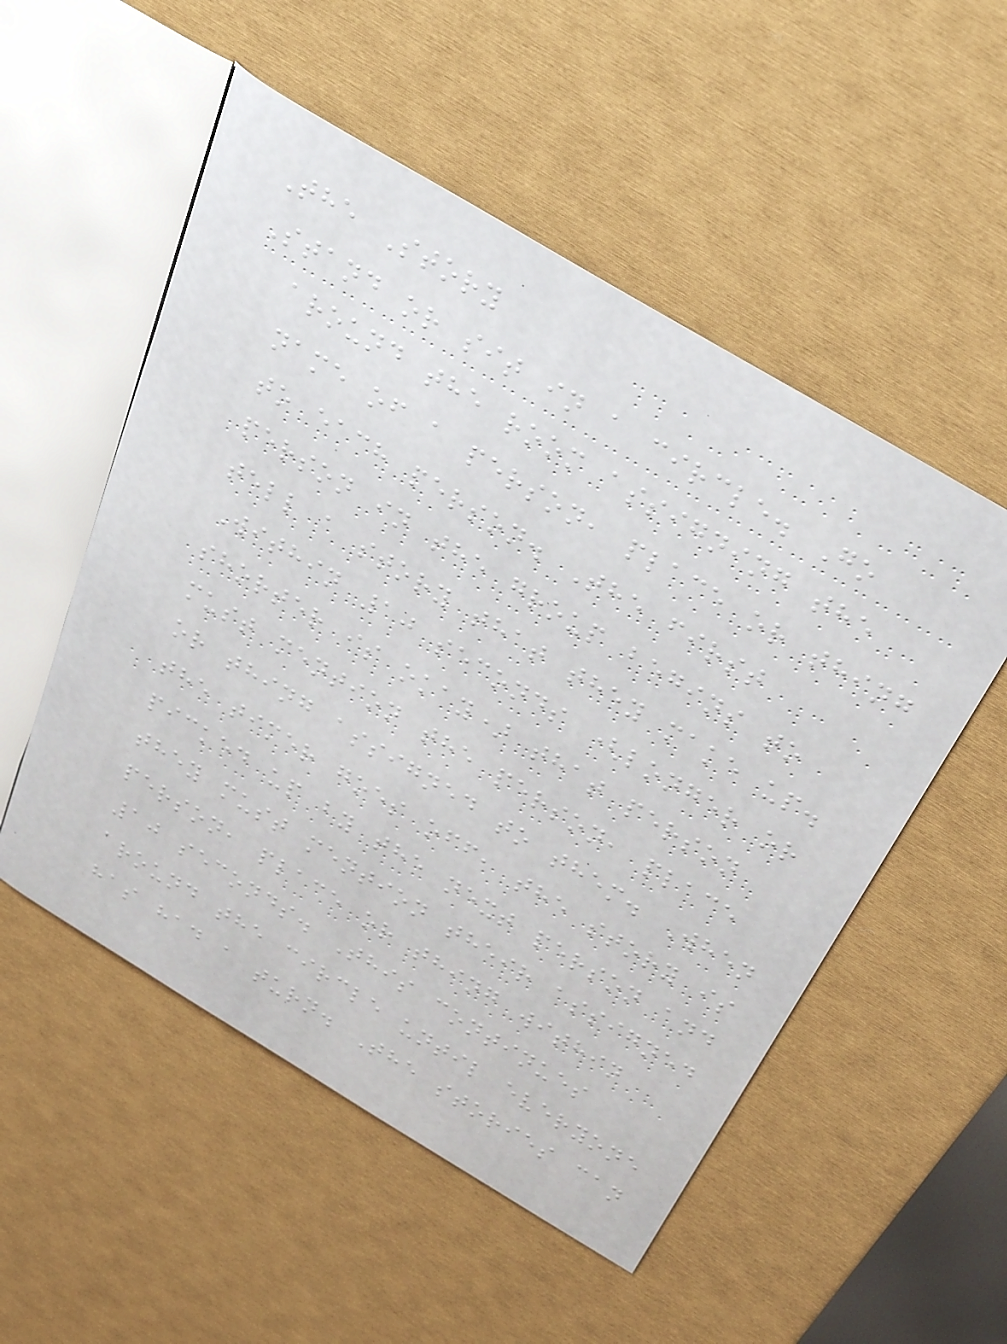The Story
Stand or sit in a circle. Go
around the room assigning the
name of a person, place or thing
to each person. The first
person in the group begins to
tell a story that they make up.
Within 10 seconds (longer or
shorter is okay) that person
must mention the person, place
or thing assigned to them. When
the timer goes off, the story is
picked up by the next person and
they must mention their assigned
person, place or thing within
10 seconds. This continues
around the circle until everyone
has had a turn. The stories can
